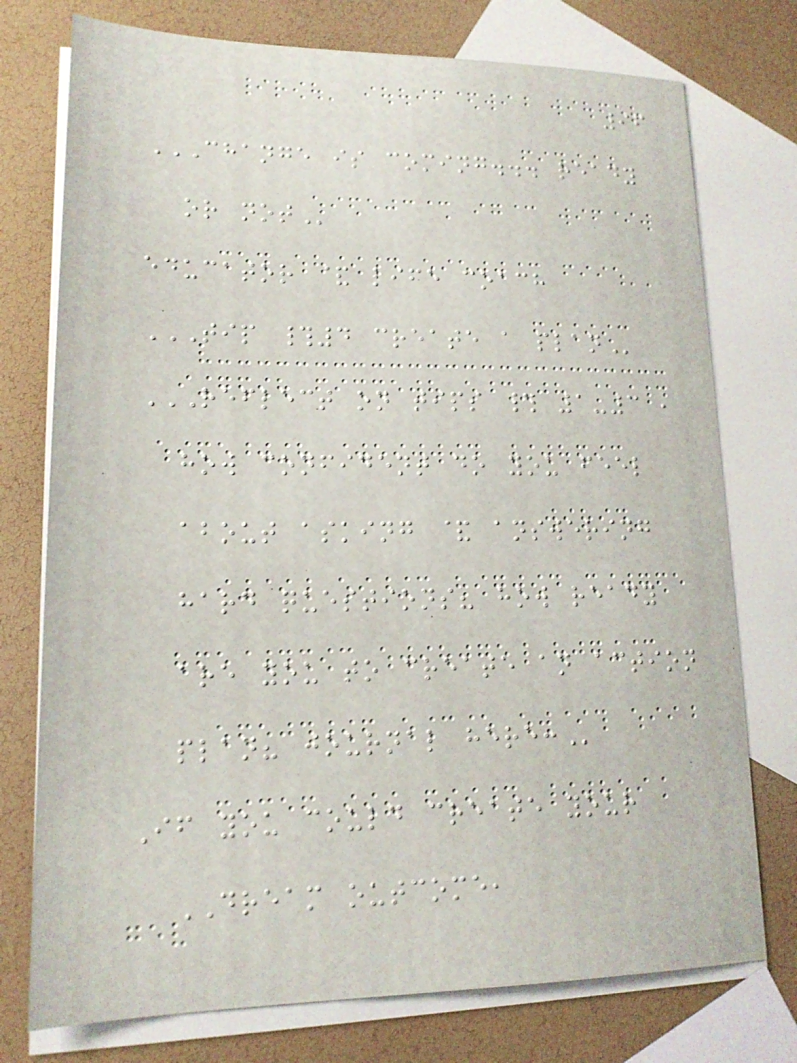96
CHANGE IS COMING... READY
OR NOT
educator & life coach
TIP #4 CREATE A PLAN
REFLECT ON TIPS # 1-3 ,
HOW CONFIDENT DO YOU FEEL
ABOUT ASKING & ANSWERING
HARD QUESTIONS? HOW READY
ARE YOU TO CREATE AN ACTION
PLAN? JOURNAL HERE:
If you could create your
DREAM outcome,
